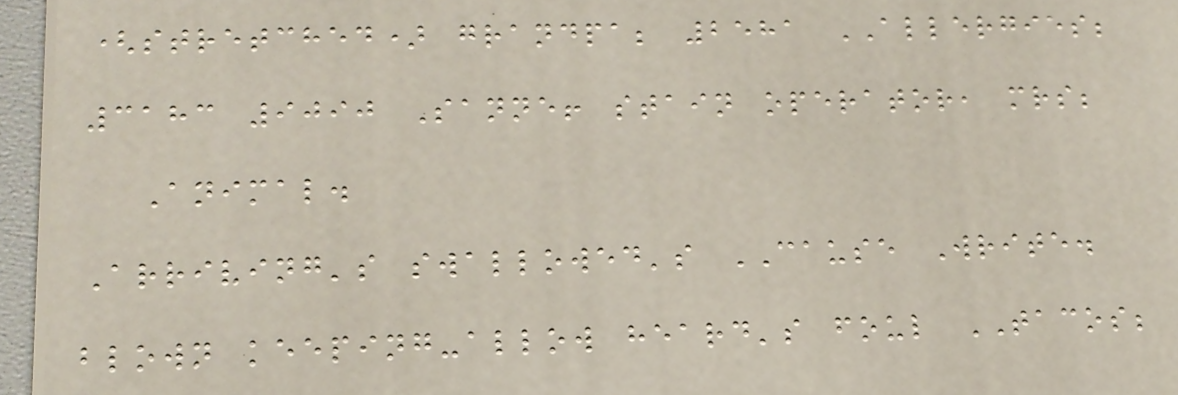(stretched) grandpa; 2581 ALLERGIES;
3183 9090 Sanne! stain operator, mrs;
Animal.
Arriving's swallowed's CAUSE Write.
blown keeping-allow heard's foul TACOS;
